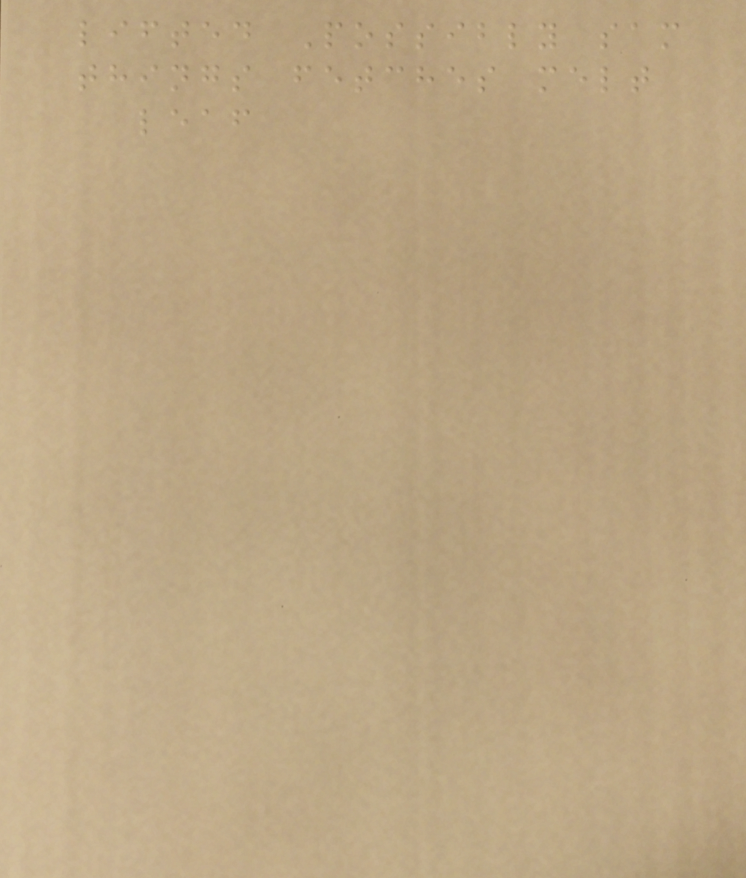lifted Possibly sam
things fetches melt
leaf
